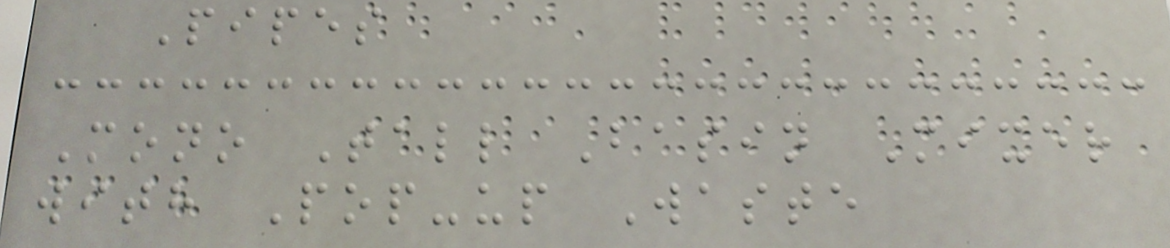Pipes
Mono Tall Basin Mixer
with Pop-up Waste
